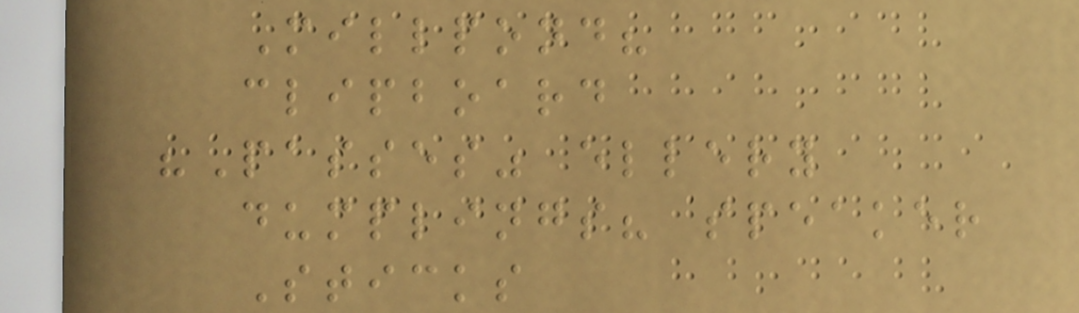Millpond?
clipboard
"Passes" ellery
dumplings? speaker
Sticks
